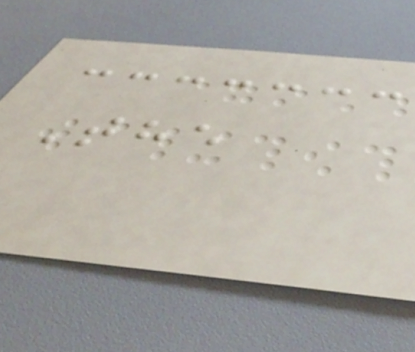The
